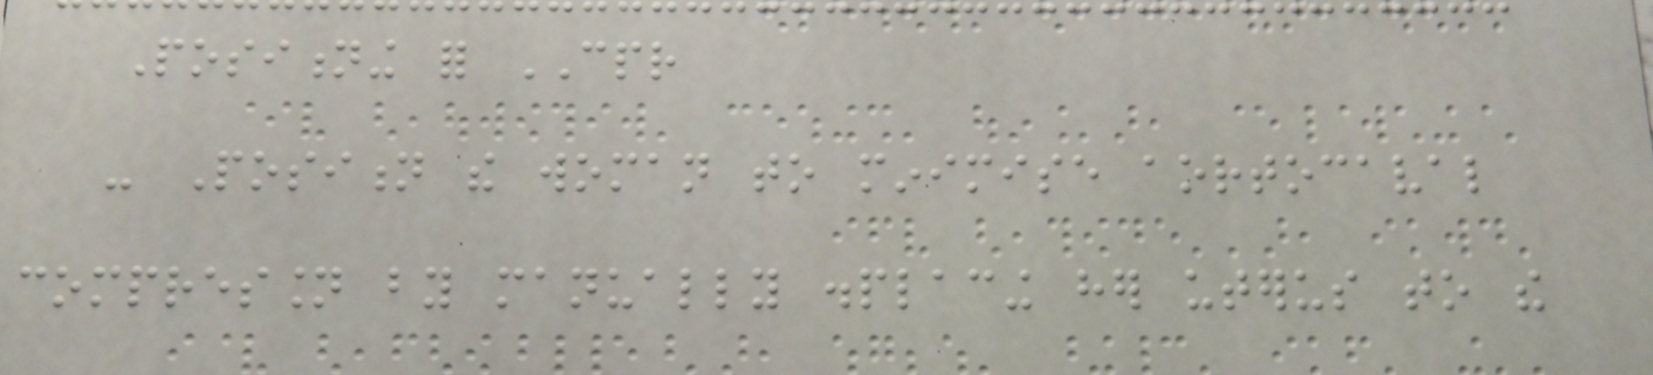Positioning for CPR
- Position the woman to minimise aortocaval
compression by manually displacing her uterus to the
